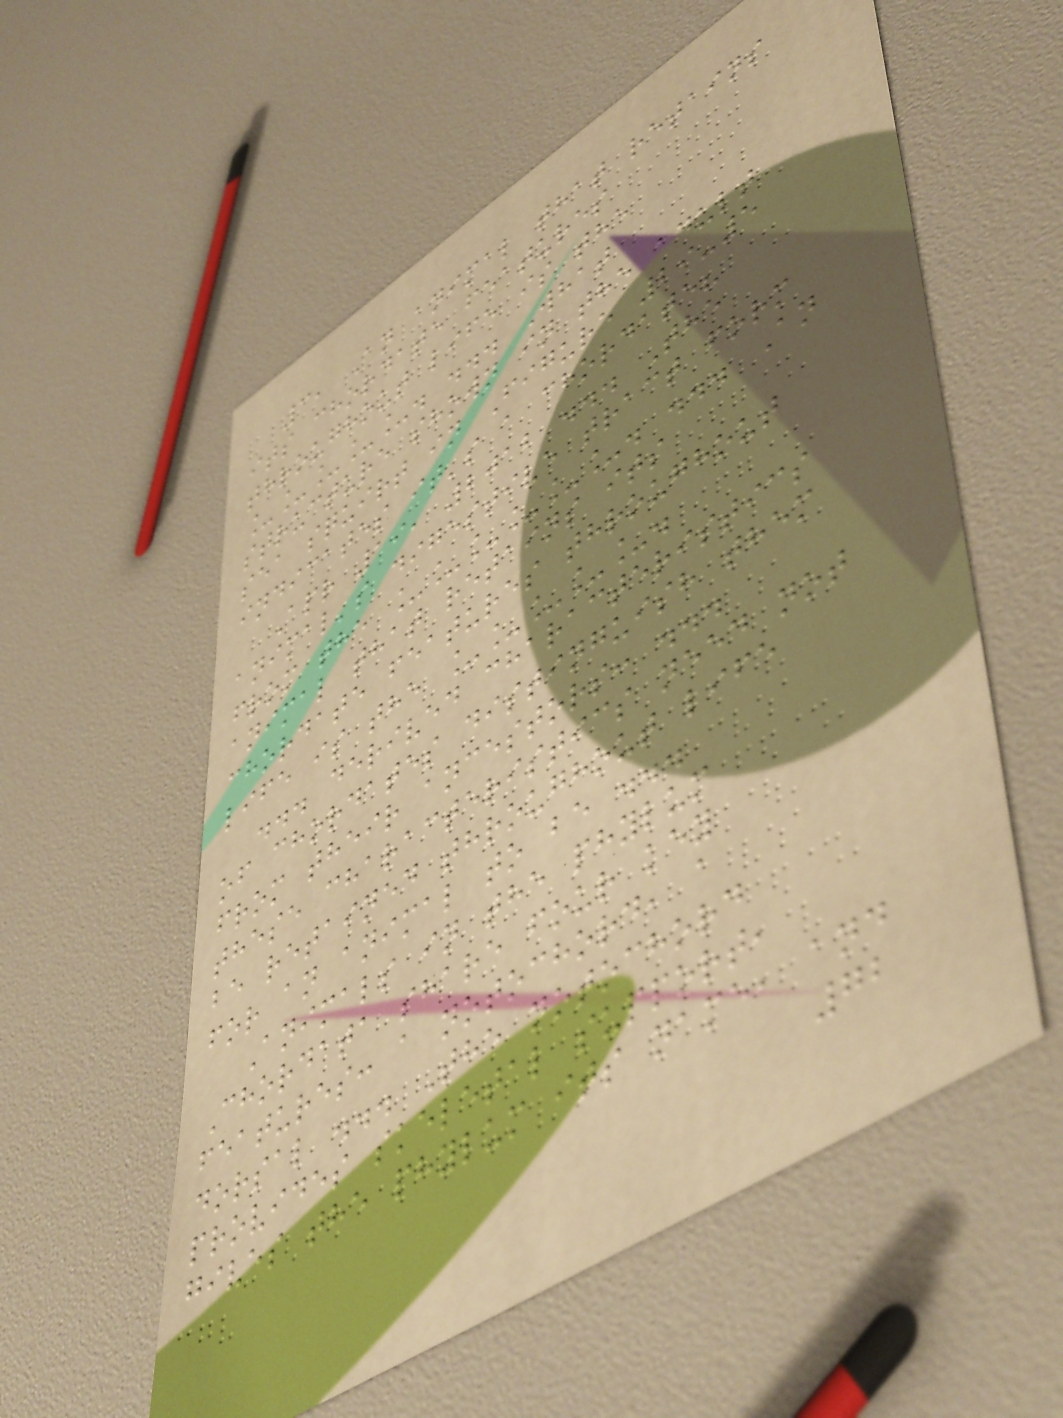3, An animal that retains
its chordate features
throughout life is the
_____. ... What
structure shown in the adult
sea squirt in Figure 29-5
indicates it's a chordate?
Apr 19, 2012 ... The
animal's digestive tract form
from the ______. ... An
animal that retains its
chordate features throughout
life is the _____.
... derived characteristics
of chordates distinguish them
from their ancestors: ...
these characteristics need not
be retained throughout life
for an animal to be ...
Animals in the phylum
Chordata share four key
features: a notochord, a
dorsal ... The notochord
provides skeletal support,
gives the phylum its name, and
72
